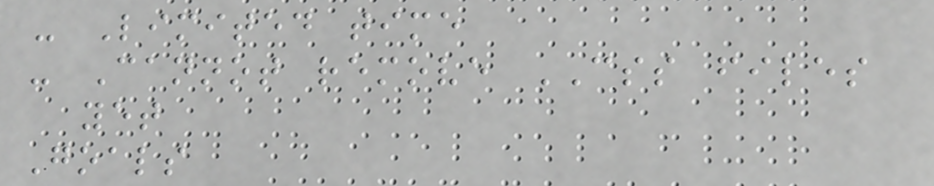- Limited time
- Cannot remove CSS files
yet
Goals
